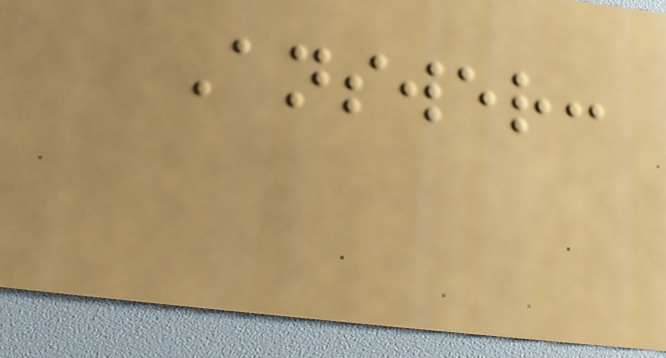Answer:
